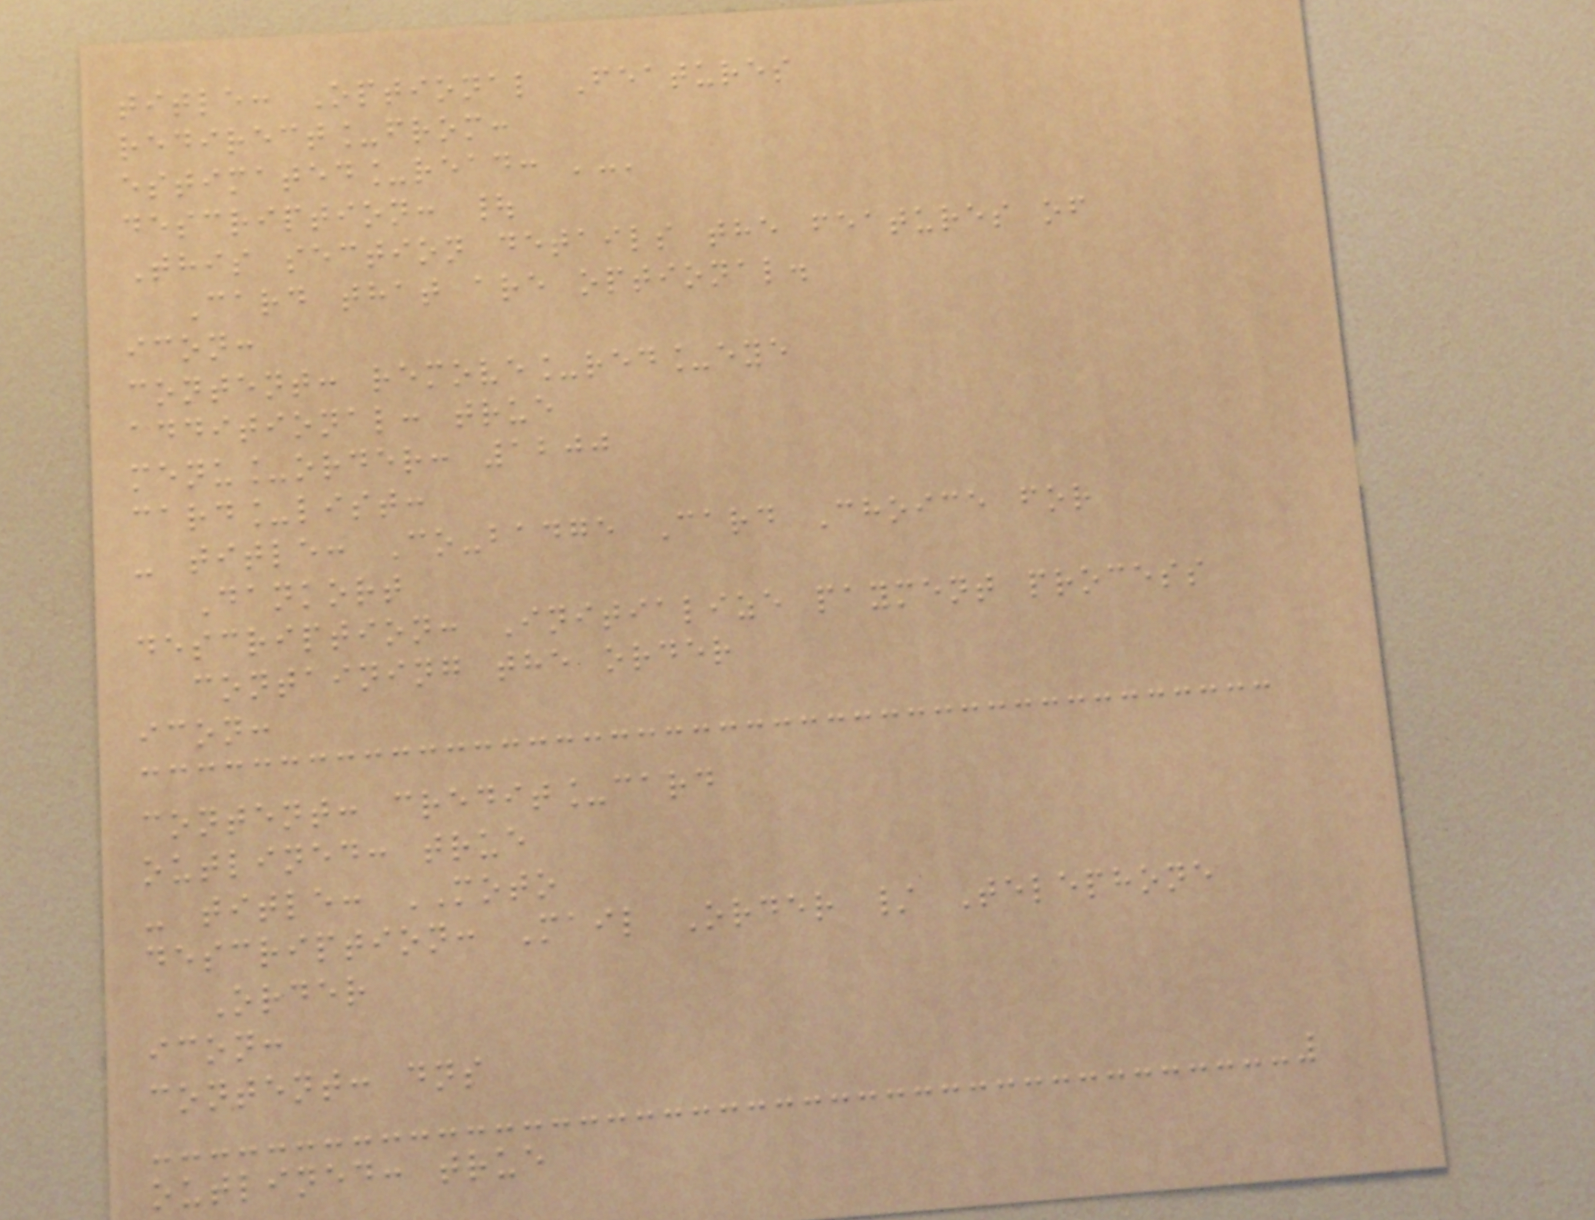title: Optional Features
redirect_from:
estimated_read: '-'
description: |
This section details the features of
Card that are optional.
icon:
content: remove_red_eye
additional: true
menu_order: 1200
card_list:
- title: Co-badge Card Choice for
Dankort
description: Initialize payment process
containing the order
icon:
content: credit_card
outlined: true
- title: MOTO
description: Mail Order / Telephone
Order
icon:
content: dns
outlined: true
